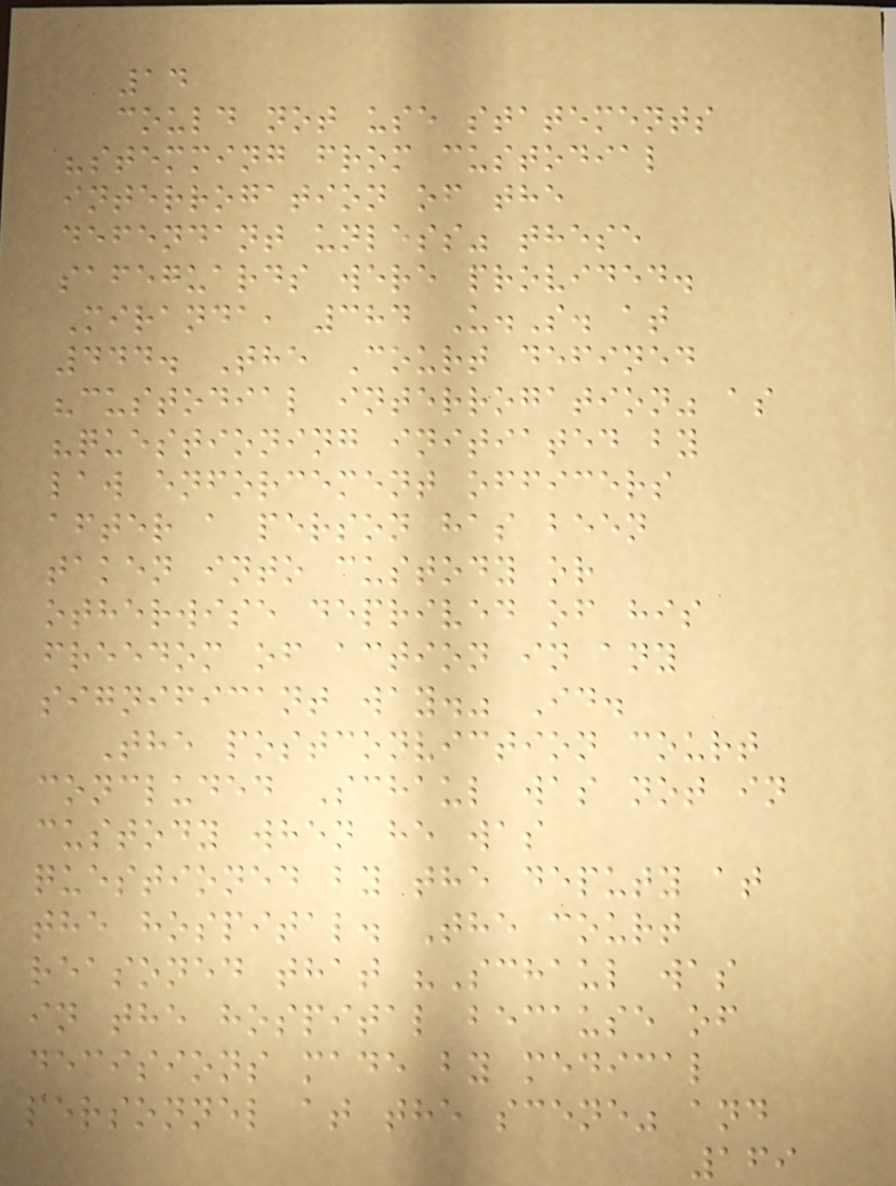14
could not use statements
"stemming from custodial
interrogation of the
defendant unless" these
safeguards were provided.
Miranda, 384 U.S. at
444. The Court defined
"custodial interrogation" as
"questioning initiated by
law enforcement officers
after a person has been
taken into custody or
otherwise deprived of his
freedom of action in any
significant way." Id.
The postconviction court
concluded Schaul was not in
custody when he was
questioned by the deputy at
the hospital. The court
reasoned that "Schaul was
in the hospital because of
decisions made by medical
personnel at the scene" and
169
